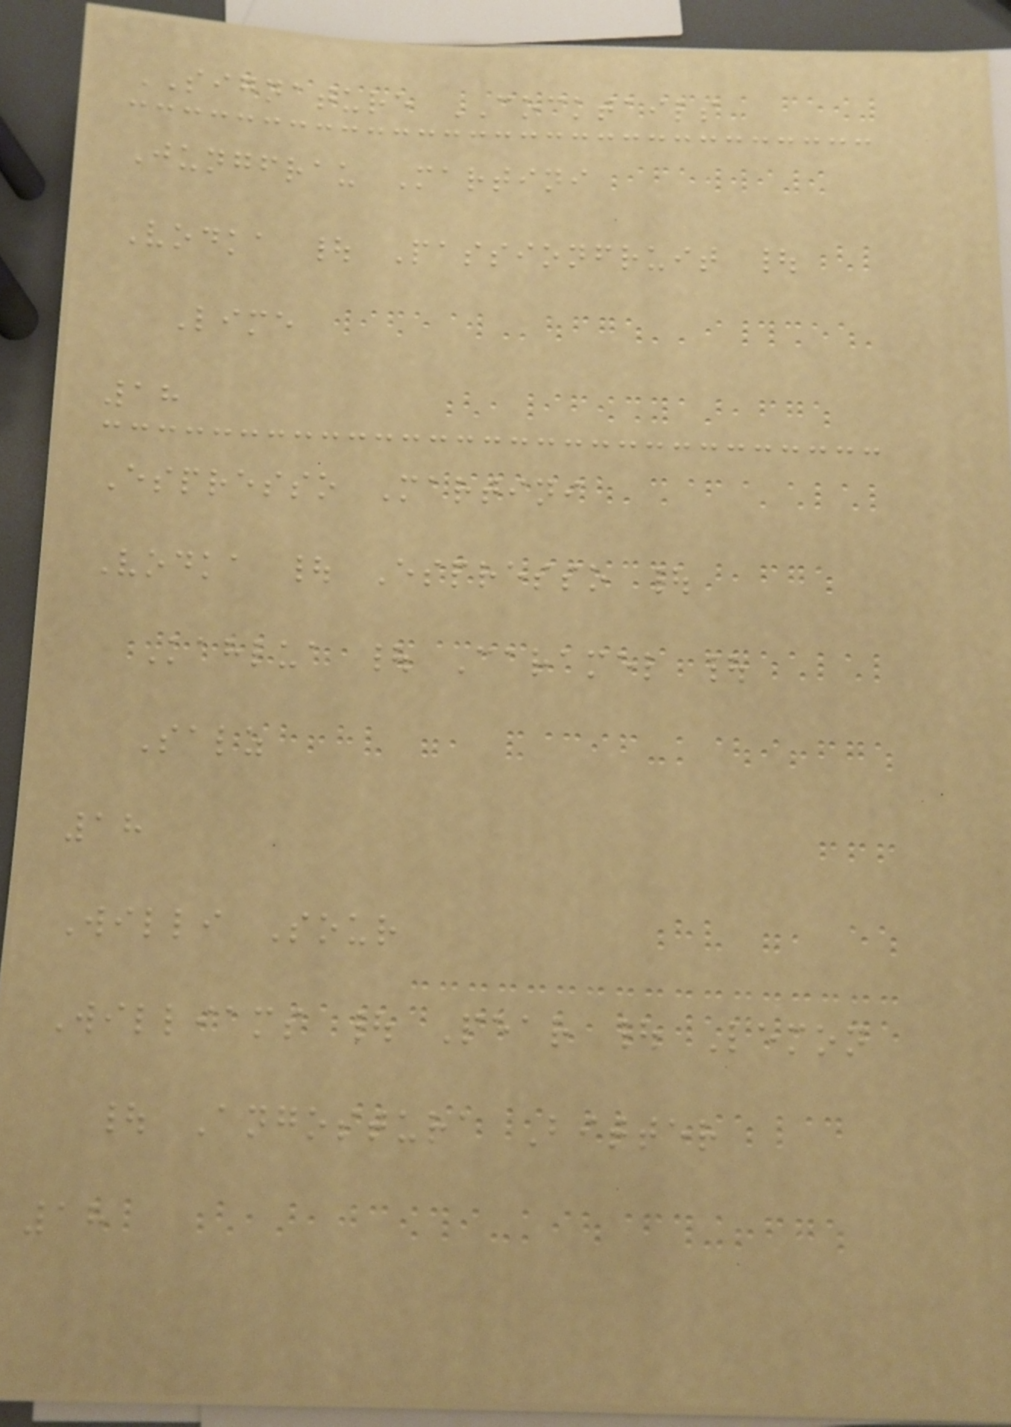SIGNATURE COCKTAILS
Jungfrau Martini
Vodka | Passionfruit |
Lime
18
Espresso Martini
Vodka | Espresso |
Kahlua | Caramel |
Salz
18
Willi Sour
Williams | Pear | Lemon
| Angostura Bitter
18
